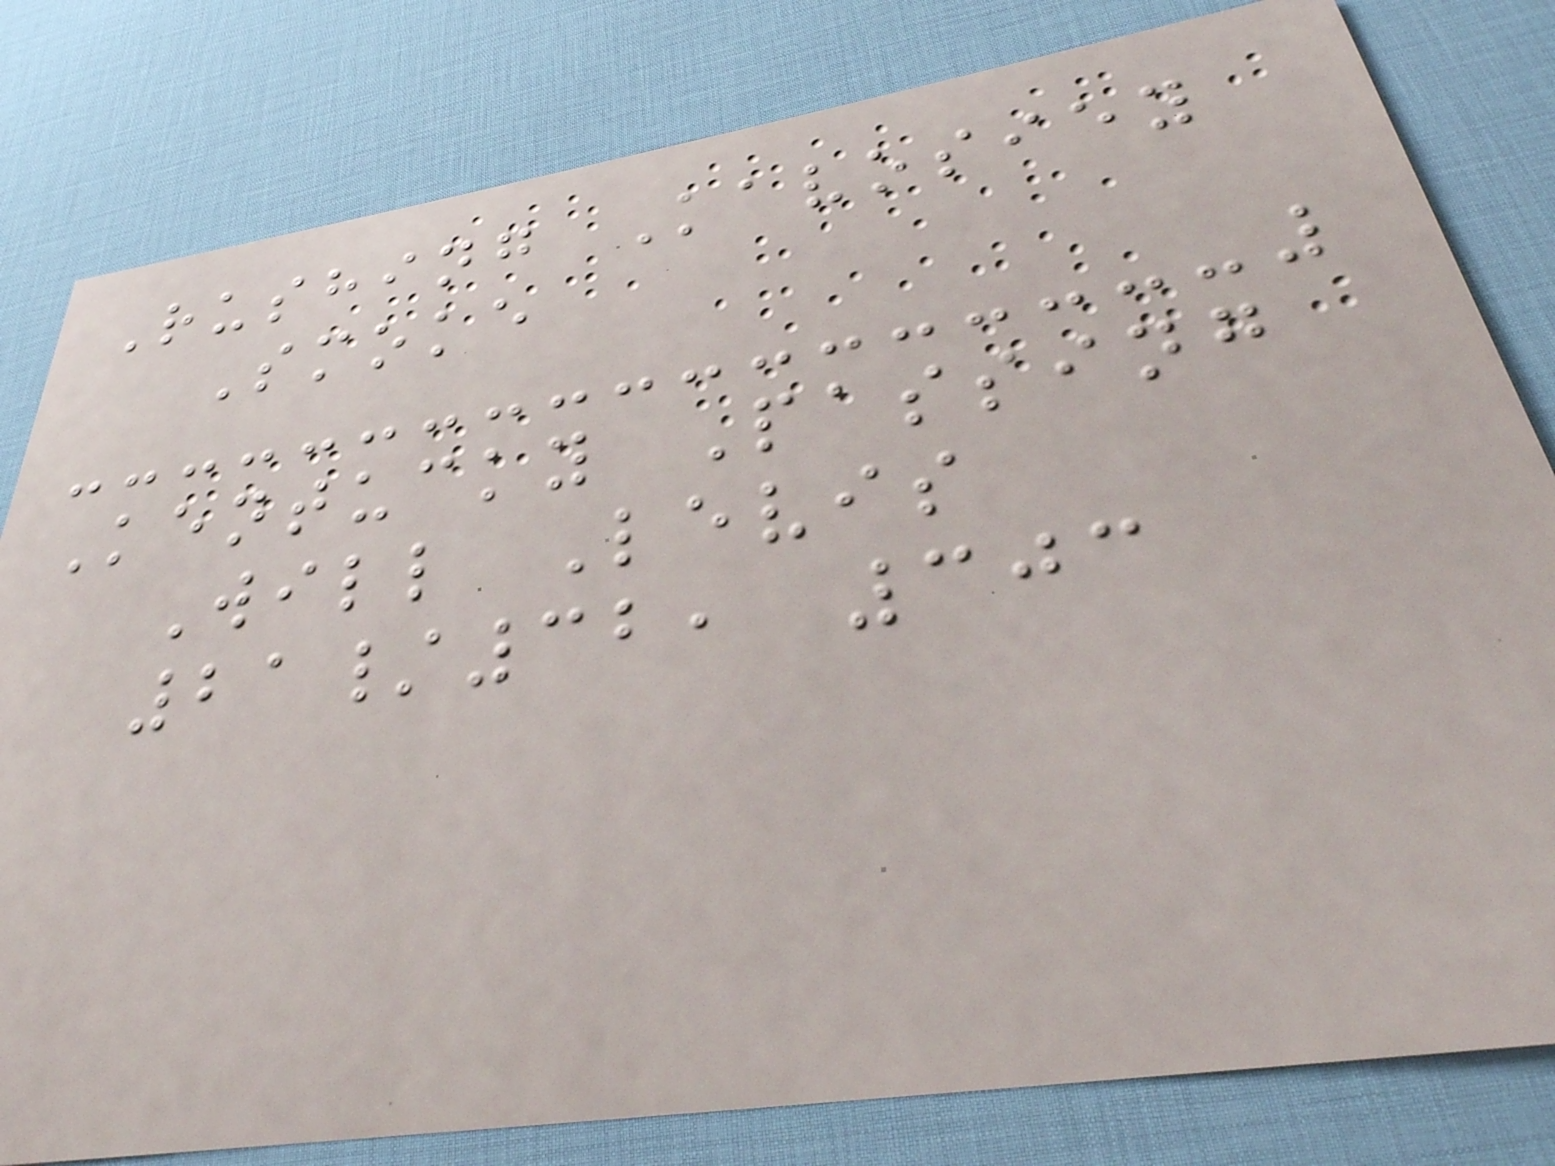Rushing Kavosiey
Smoke
Kentucky Passing
Will Levis
21/32, 303
